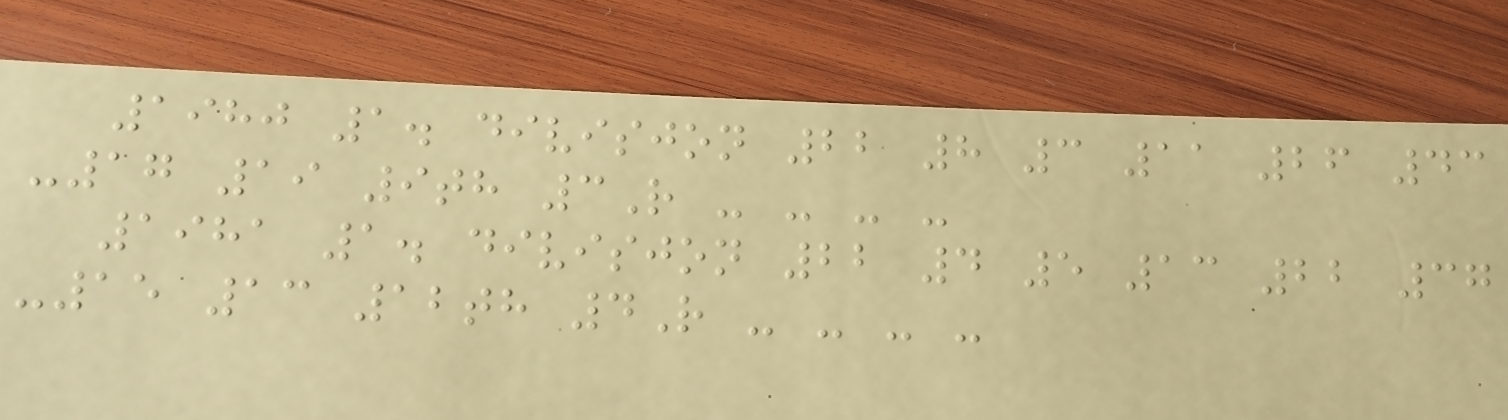1980 1. divisjon 22 8 3 11 26 43
-17 19 9th 3R - - - -
1981 1. divisjon 22 4 5 13 22 37
-15 13 12th 4R - - - -
